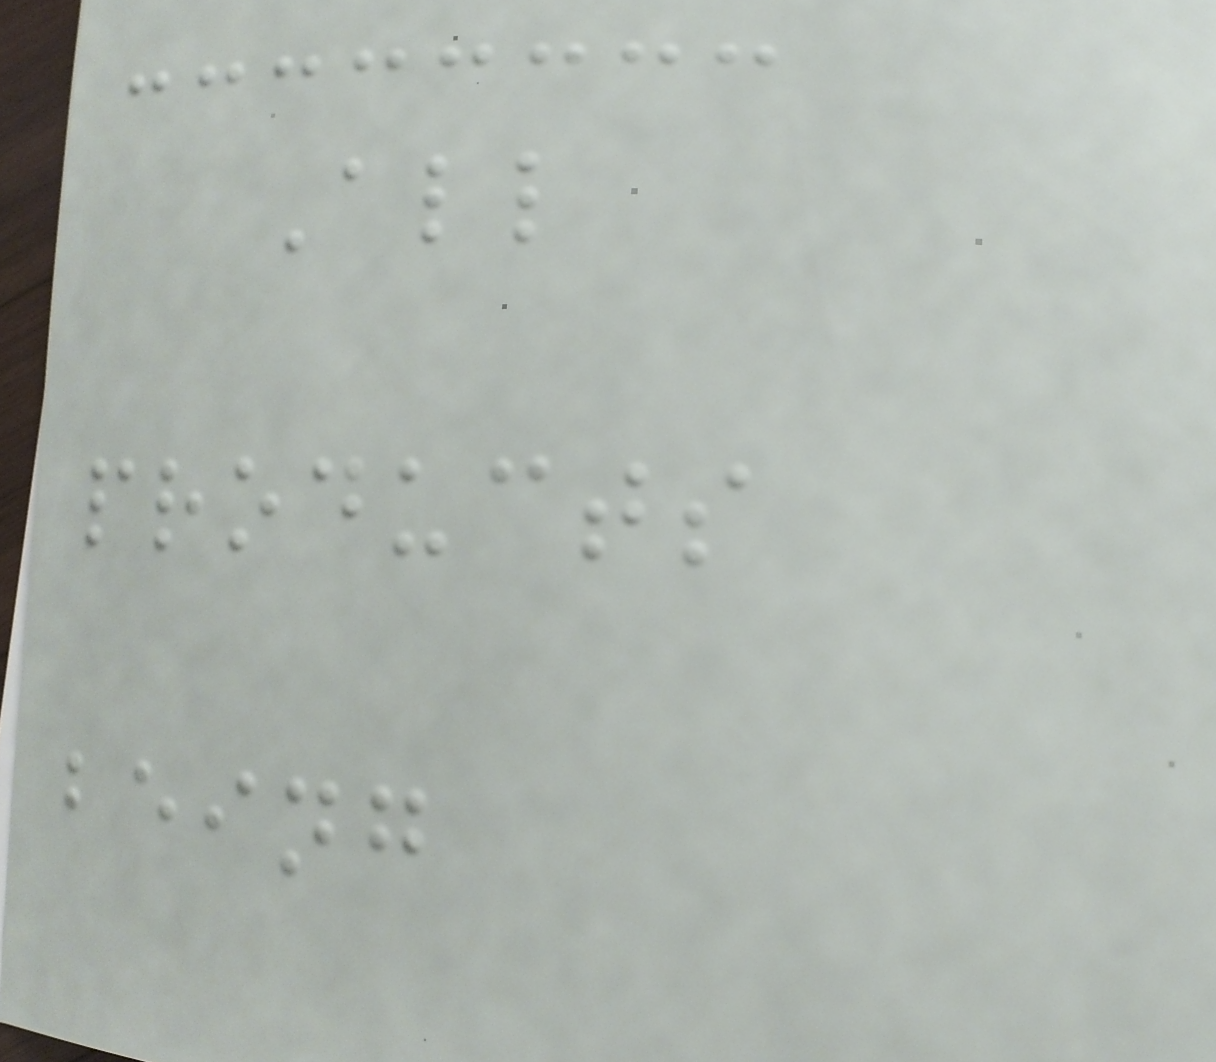All
products
being
